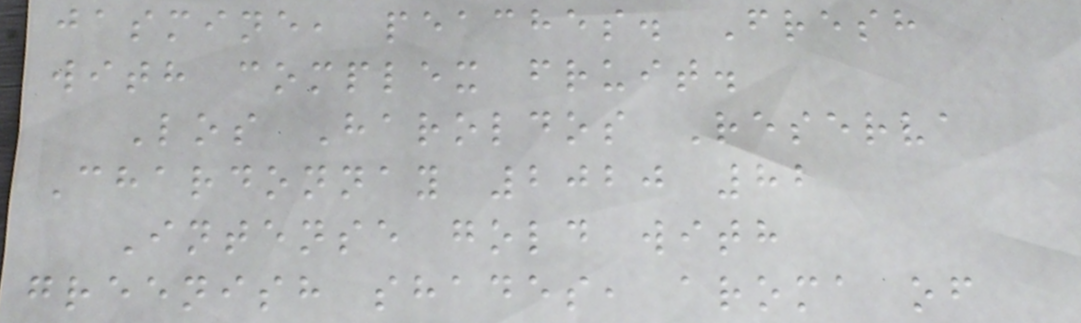jasmine, peaches. Fresh
with complex fruit.
Los Haroldos Reserva
Chardonnay 2020 82
Intense gold with
greenish shades, aroma of
